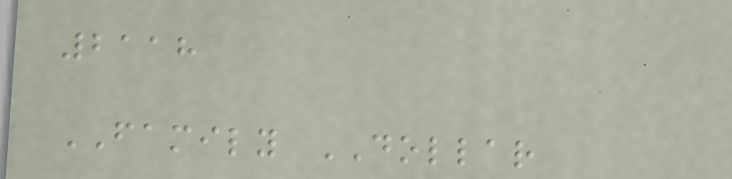2118
FAMILY DOLLAR
